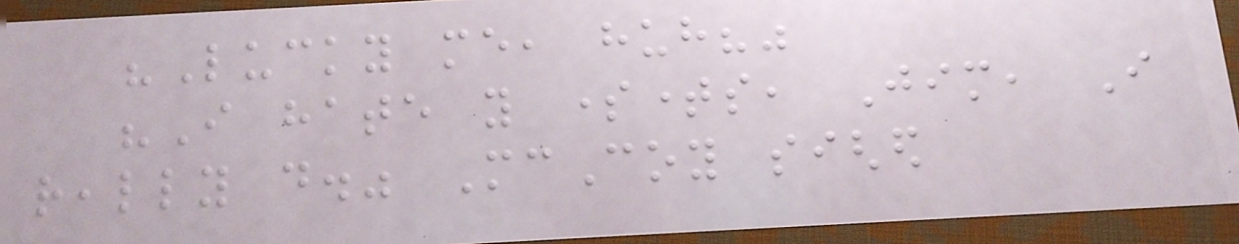"Lucky me, huh?"
"I hate you sometimes, Jim, I
really do." McCoy sighed
